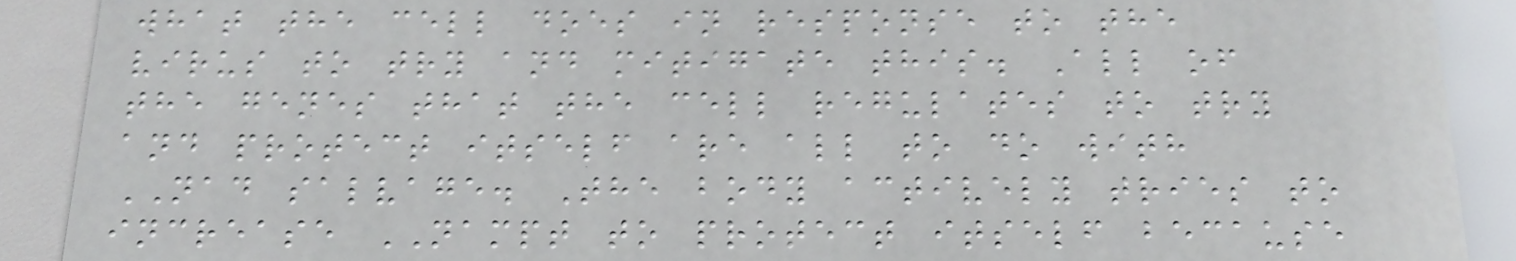what the cell does in response to the
virus to try and mitigate this. All of
the genes that the cell regulates to try
and protect itself are all to do with
NAD salvage. The body actively tries to
increase NAMPT to protect itself because
